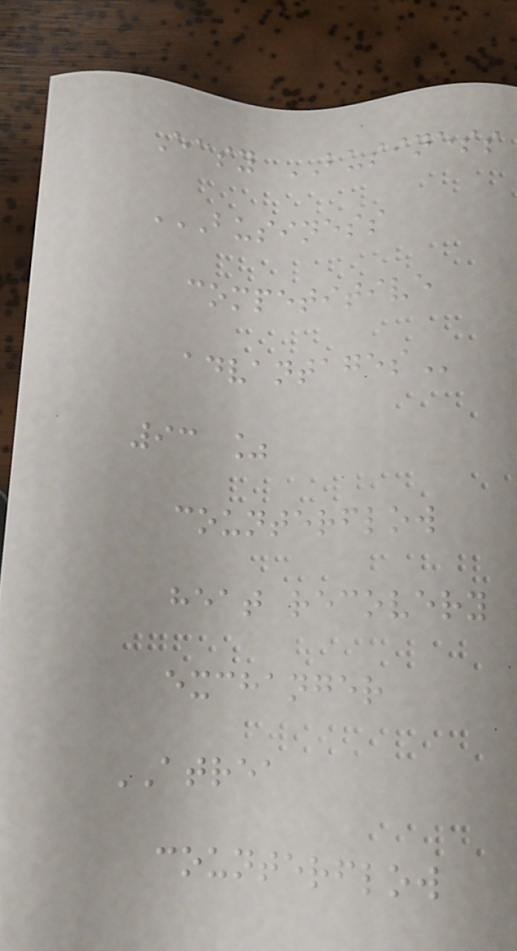Easy BUSINESS
BUSINESS
COMPETITIVE
ADVANTAGES
93 %
counterflow
heat recovery
exchanger
ATREA
counterflow
